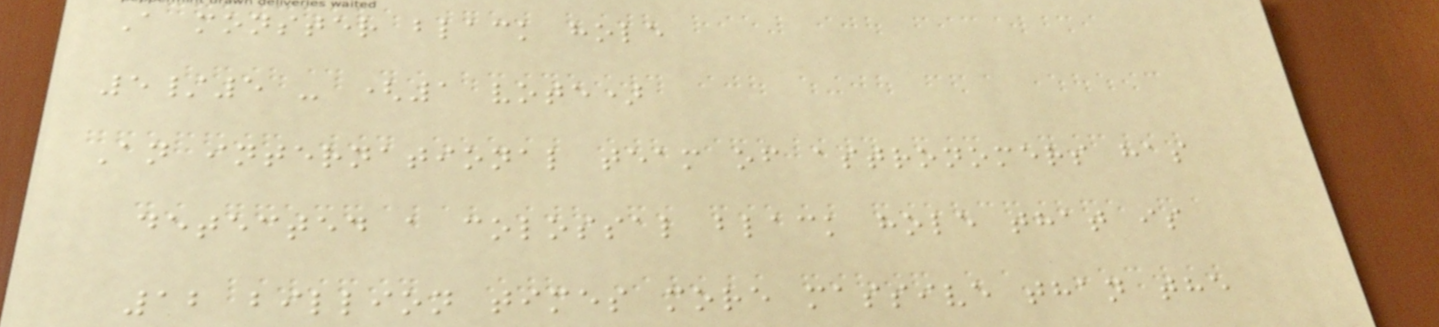A monster black hole
5/5 - (1 vote)
An international team of astronomers has
detected a colossal black hole that is
12 billion times more massive than the
